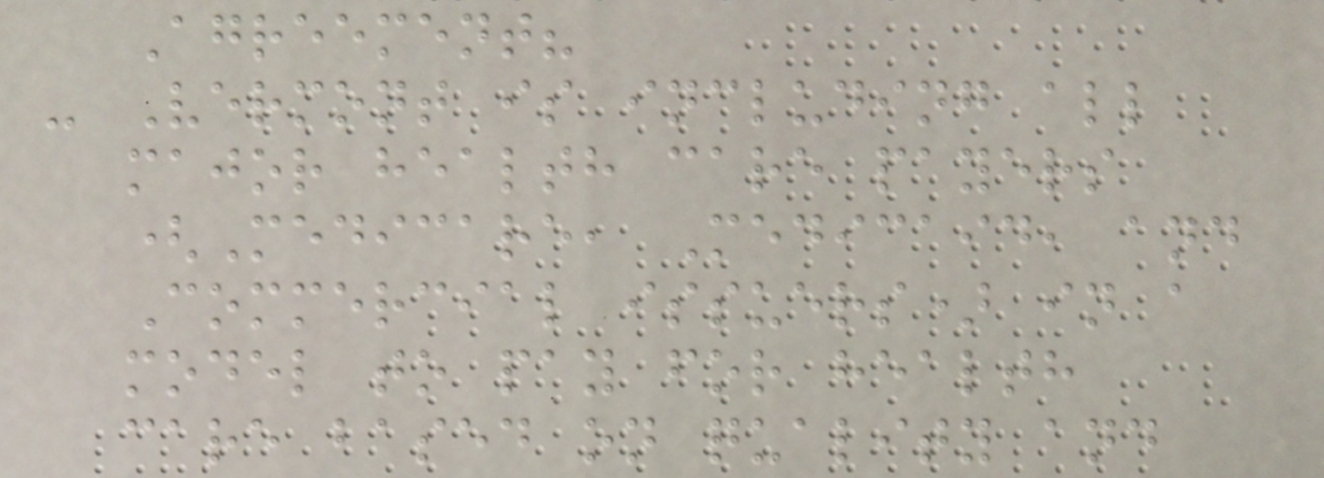Agreement?
- Vermont is including all
major health care payers
(Medicare, Medicaid, and
Commercial issuers) in a
model to pay for health
care based on quality and
